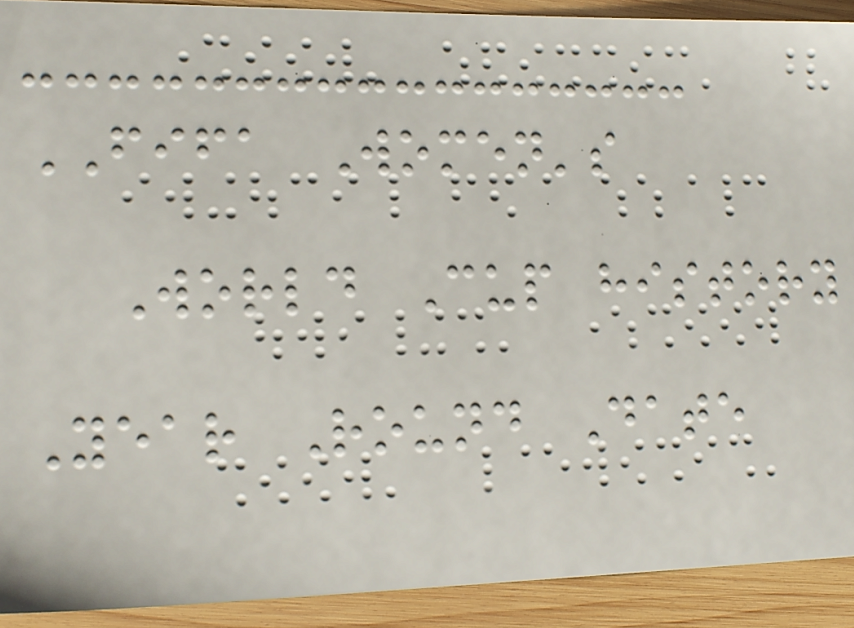FIFA Women's
World Cup history
Year Round Date
